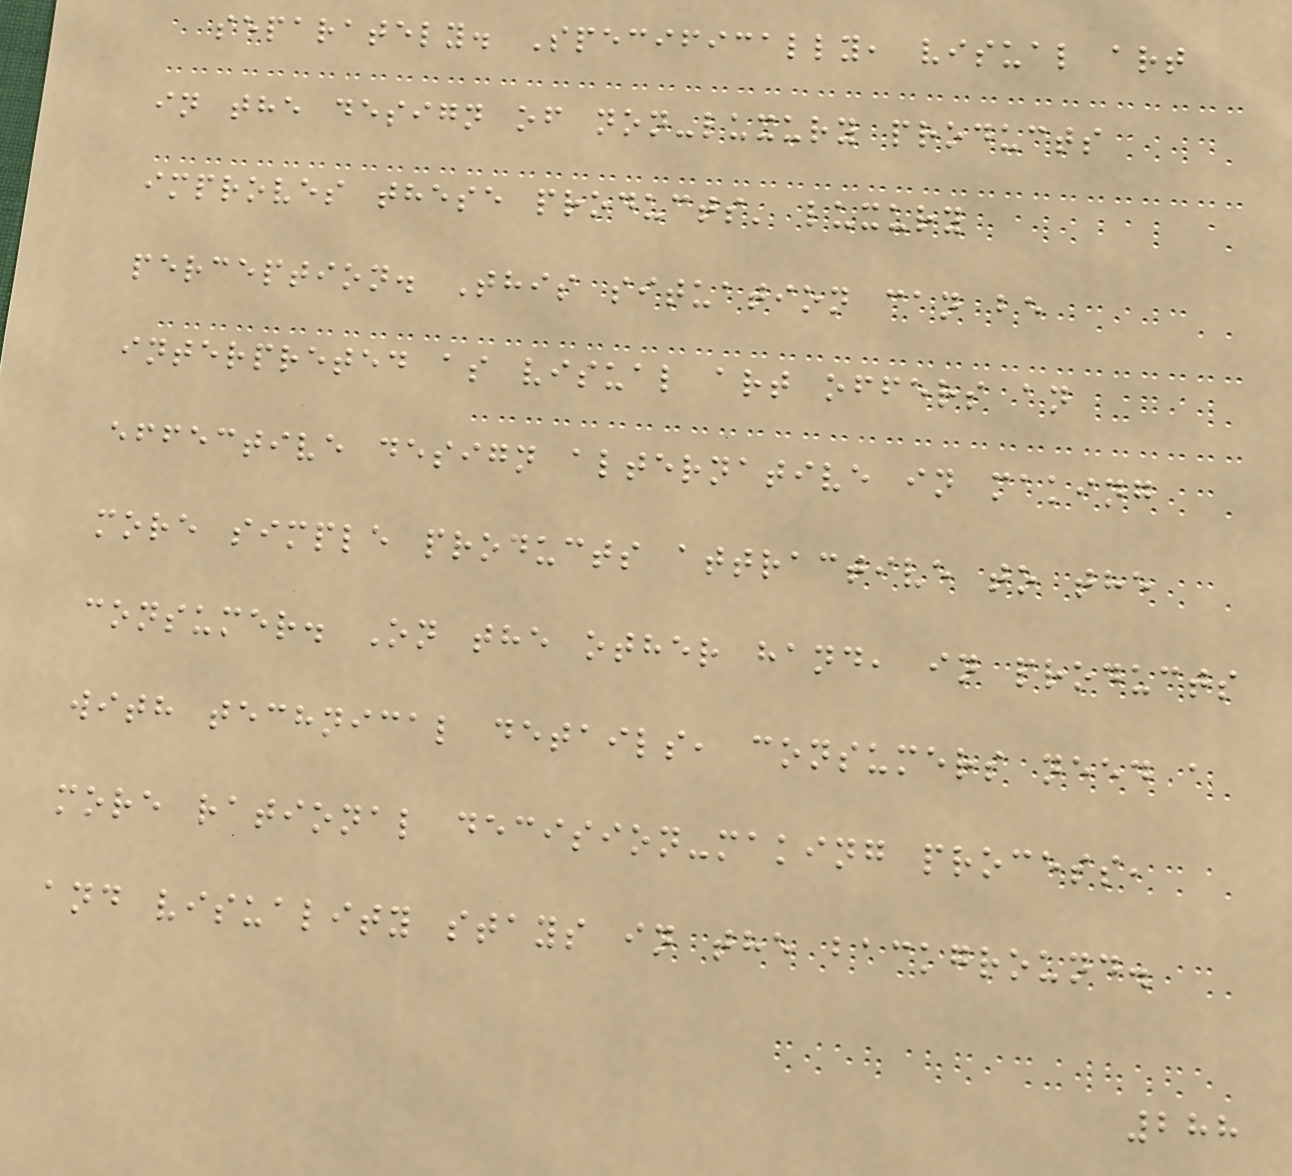separately. Specifically, visual art
in the design of non-luxury products
improves these products' luxury
perception. This situation can be
interpreted as visual art offers an
effective design alternative in making
more simple products attractive to the
consumer. On the other hand, in products
with technical details, consumers need a
more rational decision-making process,
and visuality stays in the background.
288
